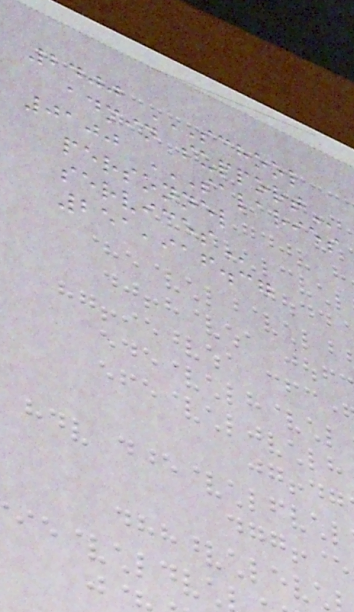2400 SCHOOL
ADMIN SUPPORT
0100 SALARIES
PERSONNEL
SERVICES
251,916.37
